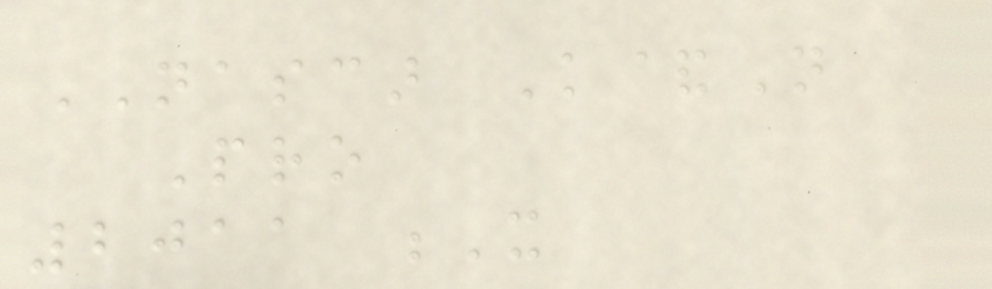NASCAR K&N
Pro
2011 X
